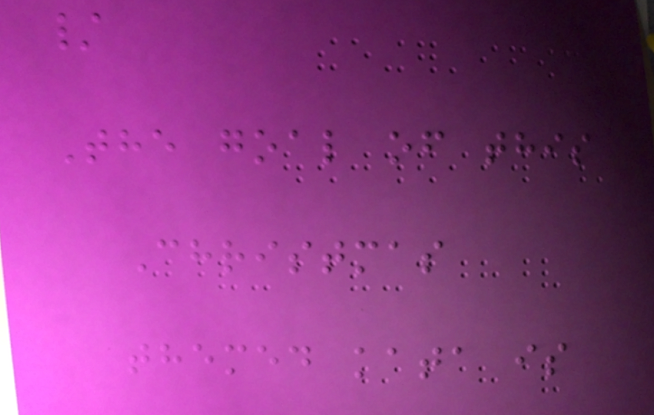/
The goal of this
Christmas
themed kata is
